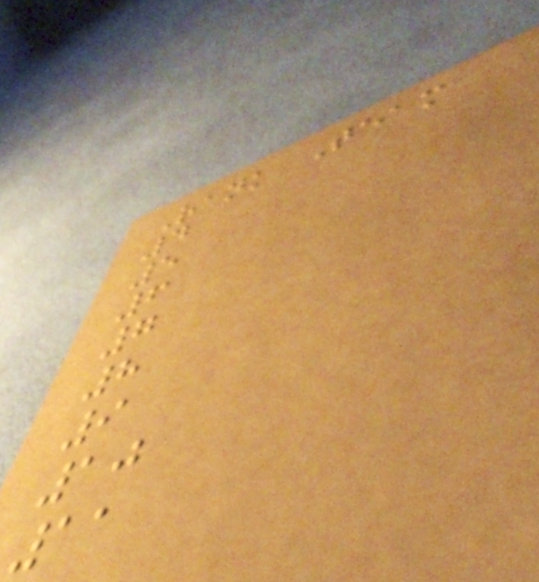Rank Team
4
5
6
7
8
9
10
11
